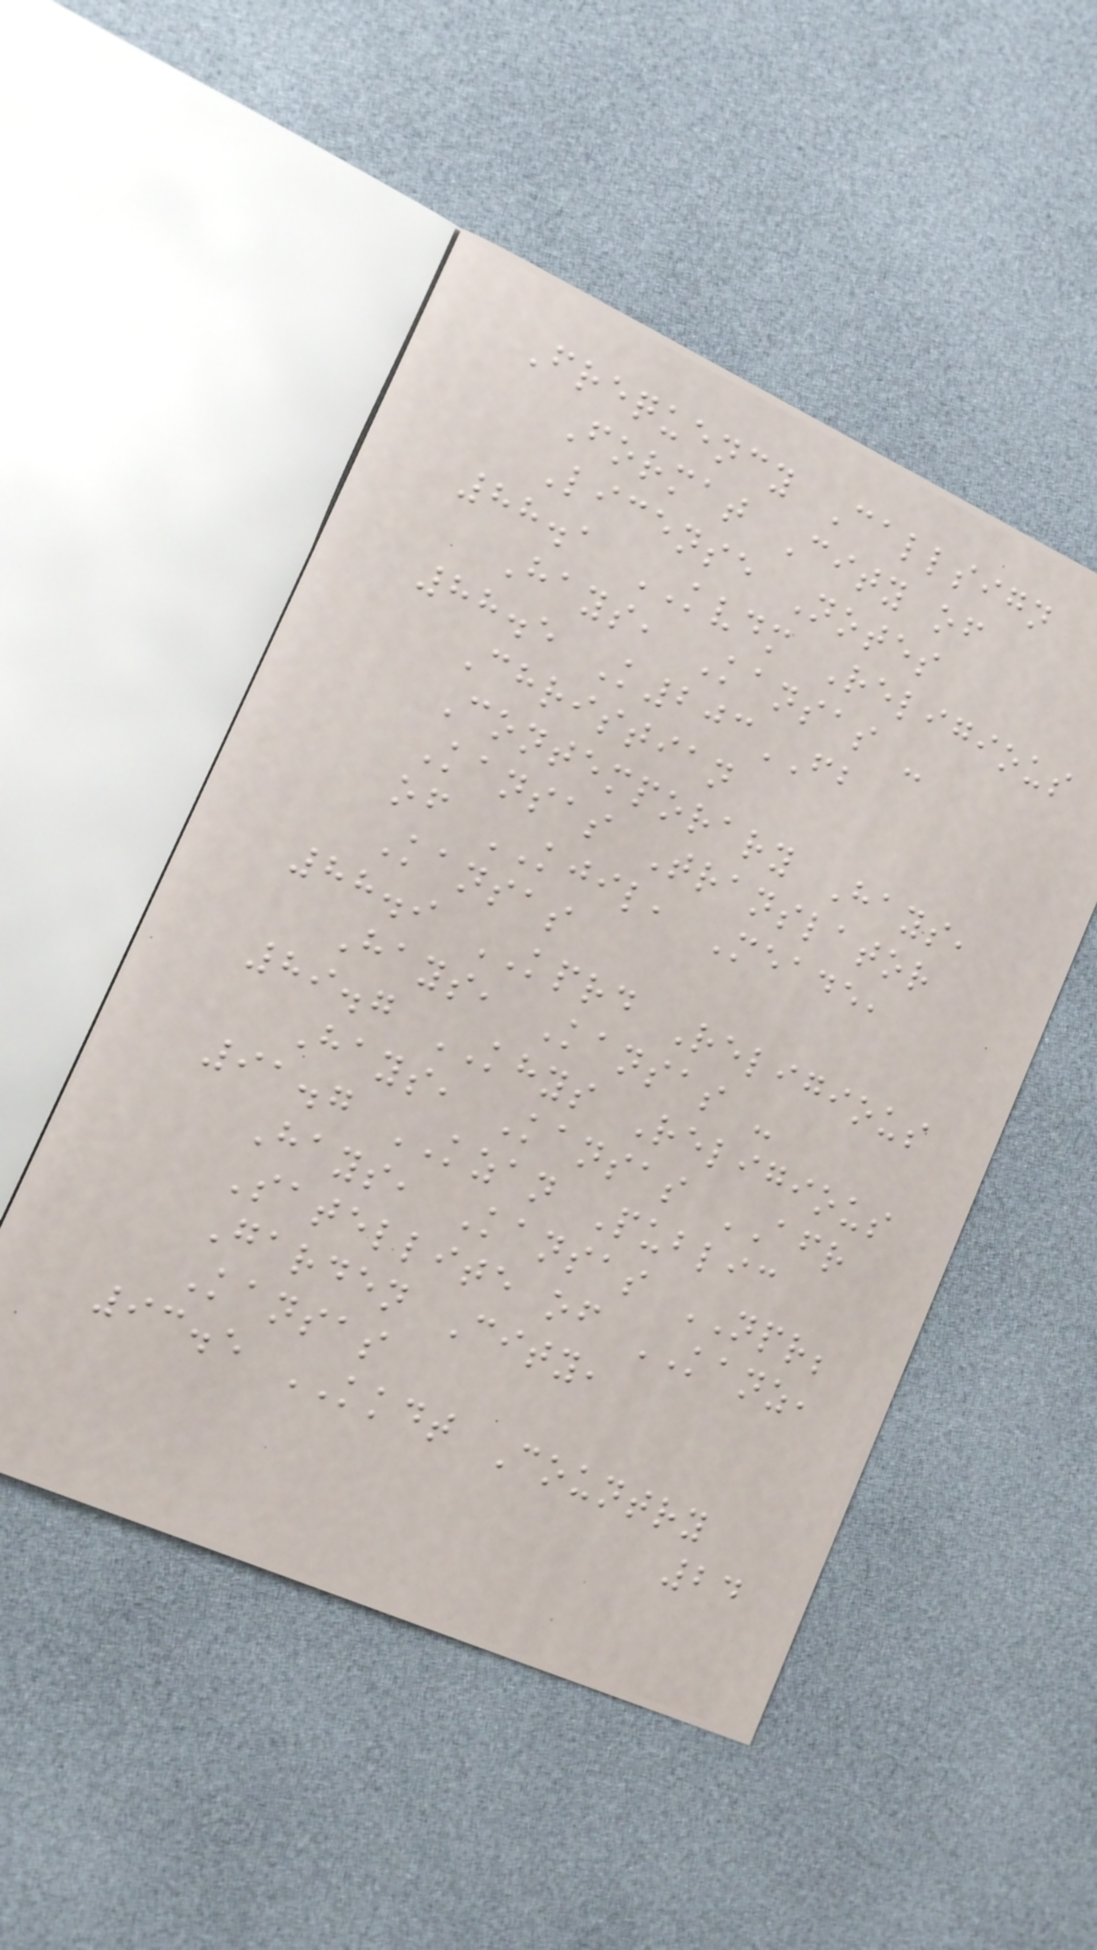Frequency Callsign
Format City of
License Notes
88.1 KVDM Religious
Hays, Kansas -
88.5 K203FB
Christian
Contemporary Hays,
Kansas Translator
of KJIL, Meade,
Kansas
88.9 KPRD Religious
Hays, Kansas -
89.7 KHYS Religious
Hays, Kansas AFR
91.7 KZAN Public
Hays, Kansas NPR;
Satellite of KANZ,
Garden City,
Kansas
93.5 KKDT Country
24
